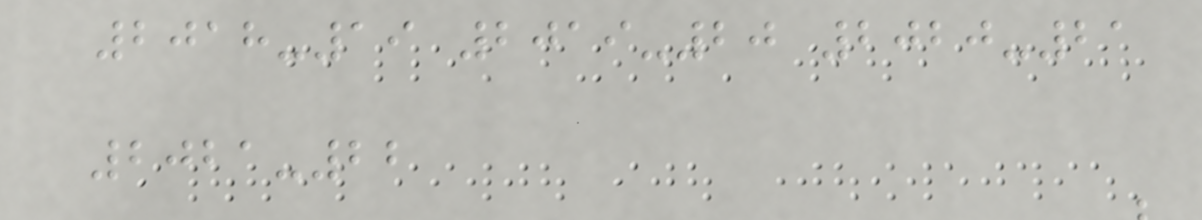2018-19 2019-20 2020-21
2021-22
